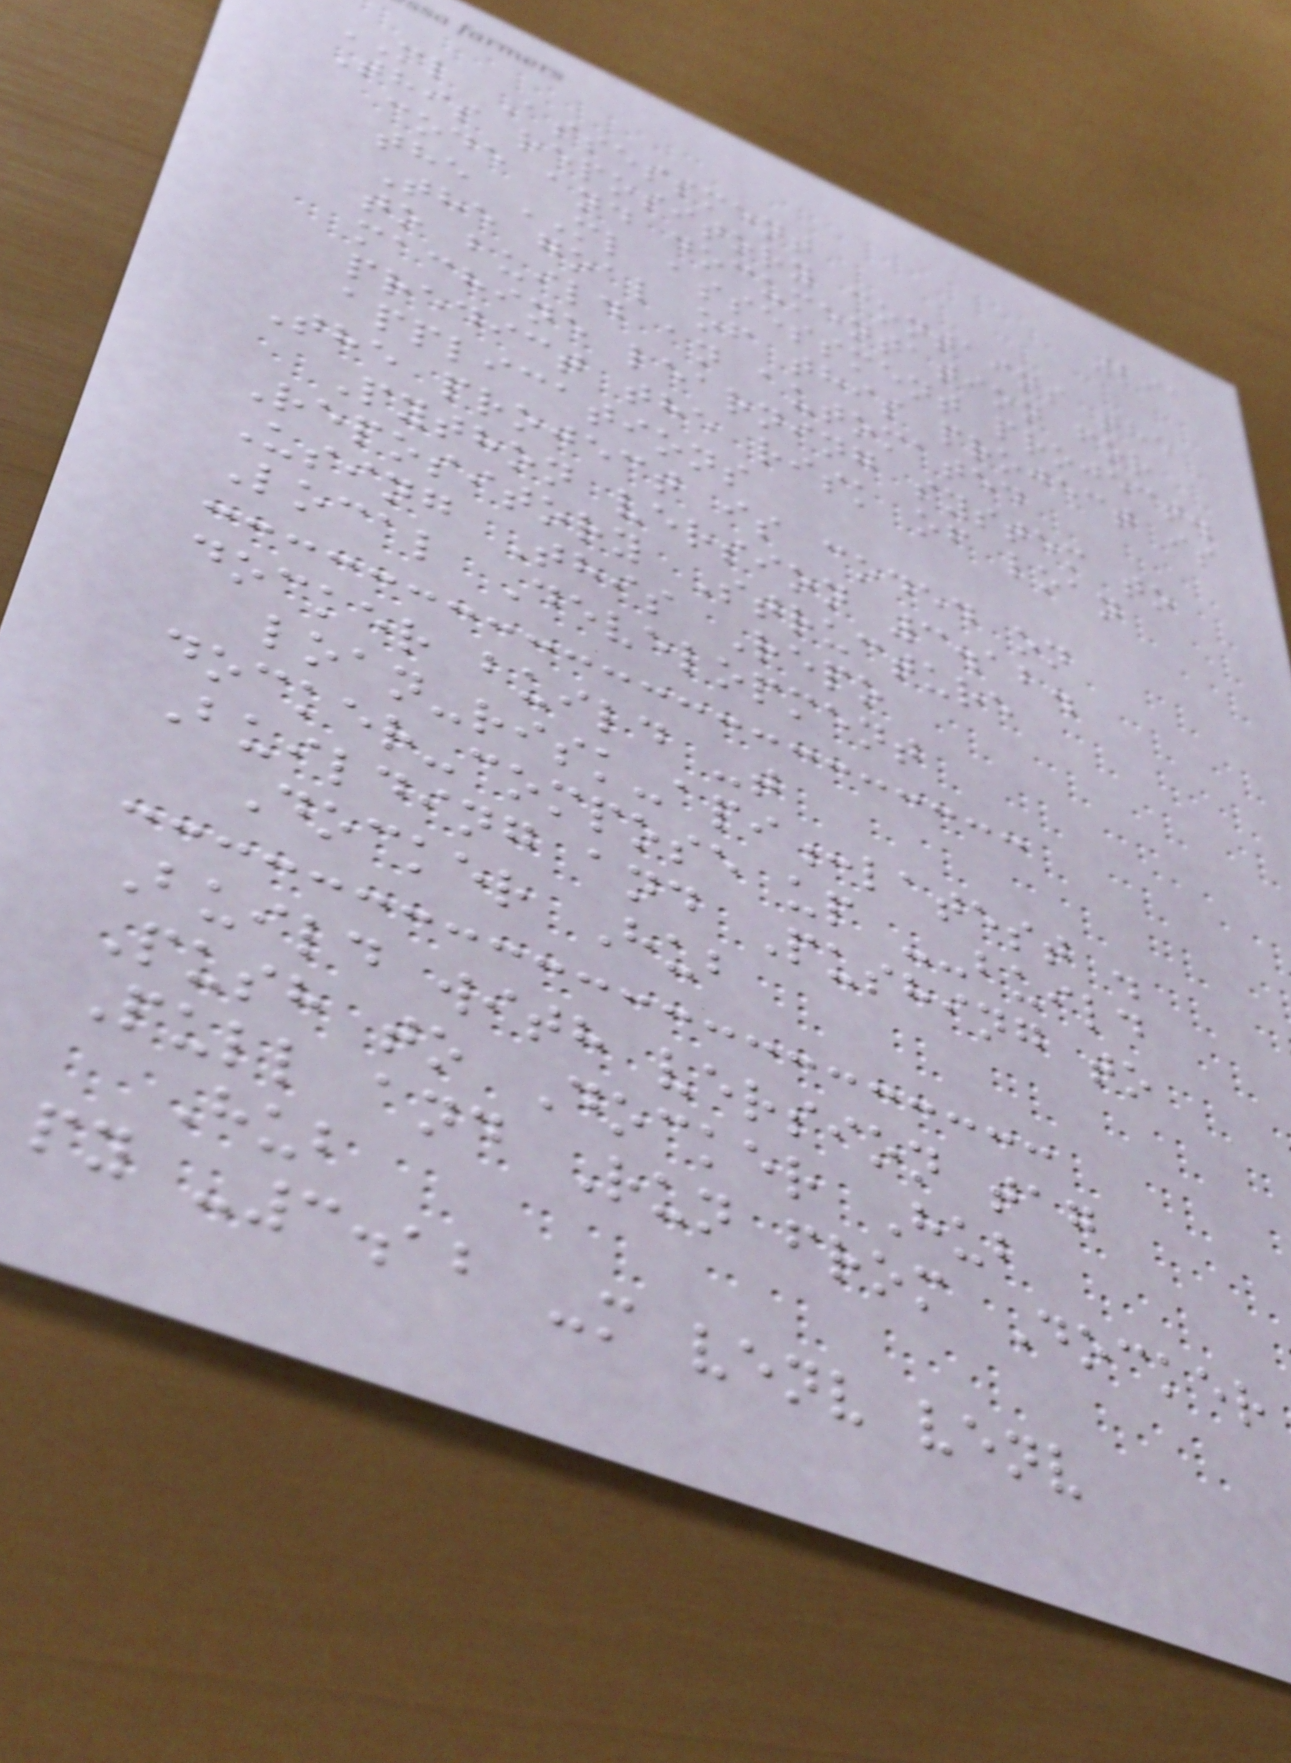291
ML Assessment
This repository contains the
code and documentation for
the ML assessment project.
The goal of this project is
to build an automated
machine learning system to
predict the risk of loan
applications
The project is coded on
Python version 3.12.
Repository Structure
Using This Repo
Local Development
docker build -t
loan-risk-api:latest .
docker-compose up --build
Building and Pushing to
Docker Hub
Build with version tag
Push to Docker Hub
Pull and Run from Docker
Hub
py -3.12 -m venv venv
